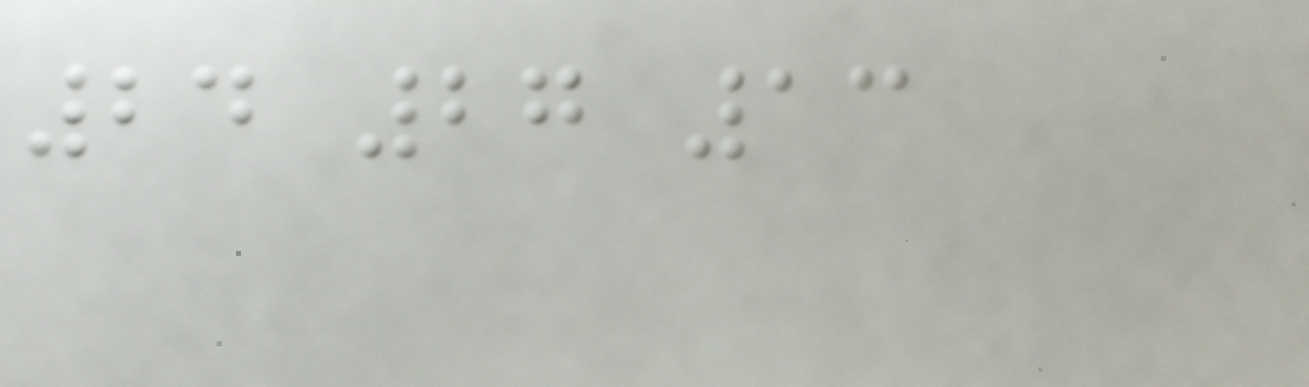24 27 13
